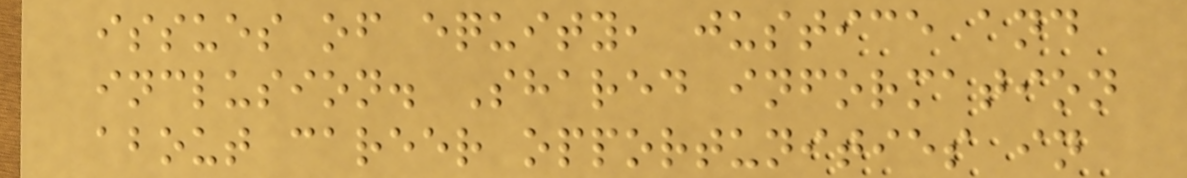issues of equity, justice and
inclusion. Shared information
about career opportunities in
